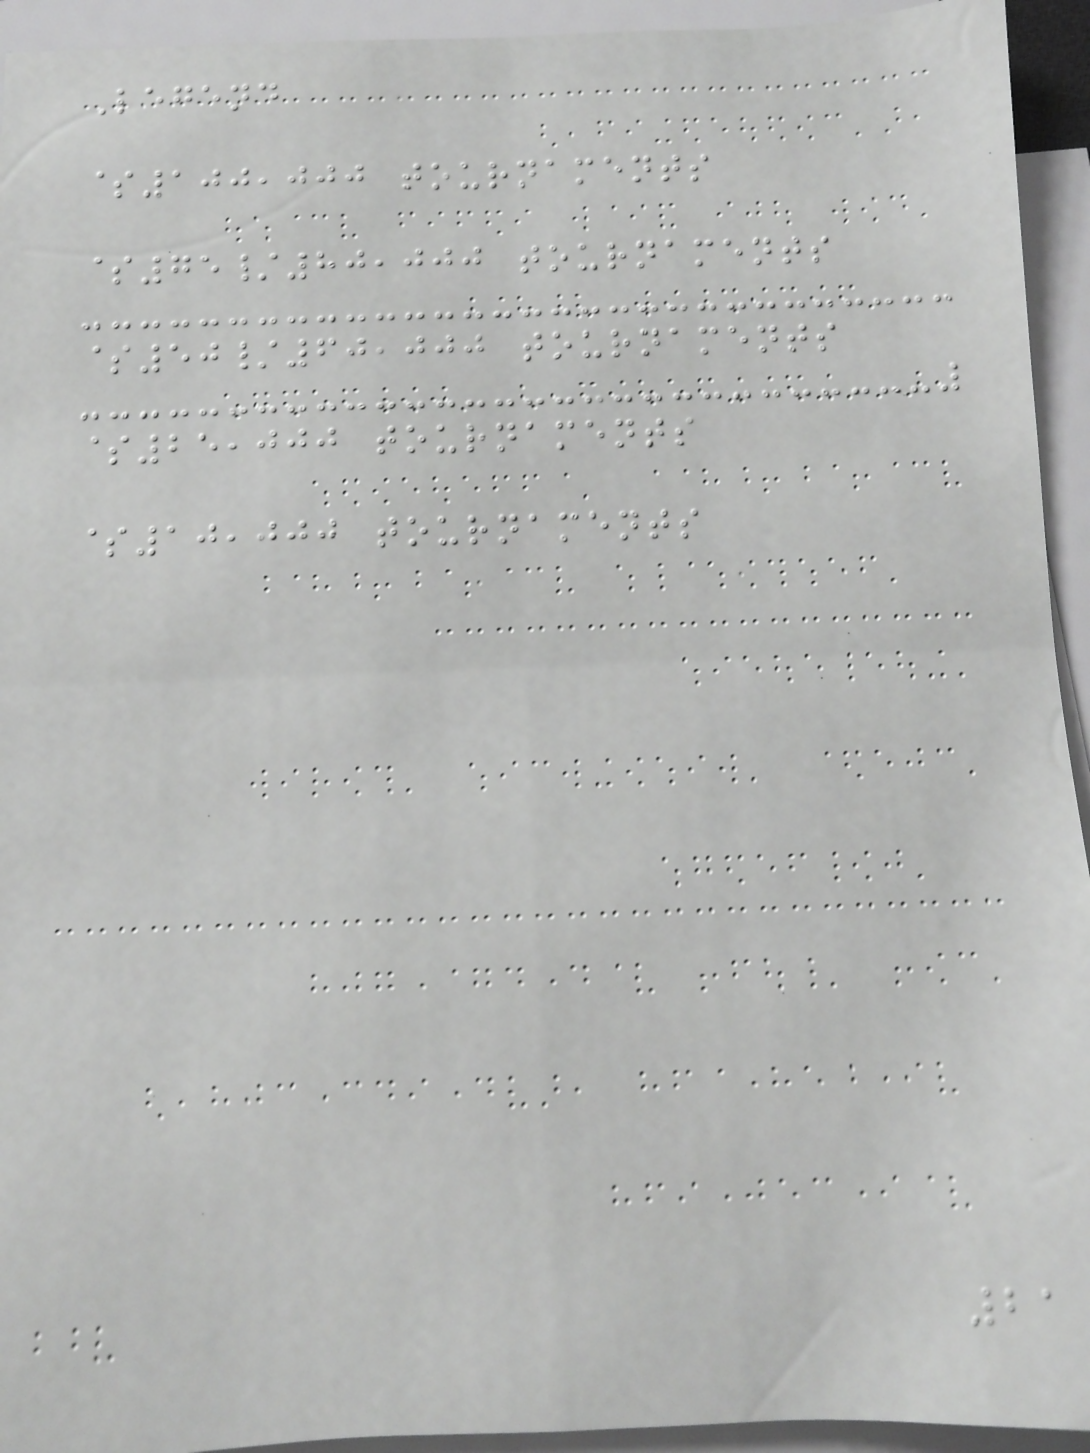Legend
$100,000 tournaments
$75/80,000 tournaments
$50/60,000 tournaments
$25,000 tournaments
$10,000 tournaments
21
